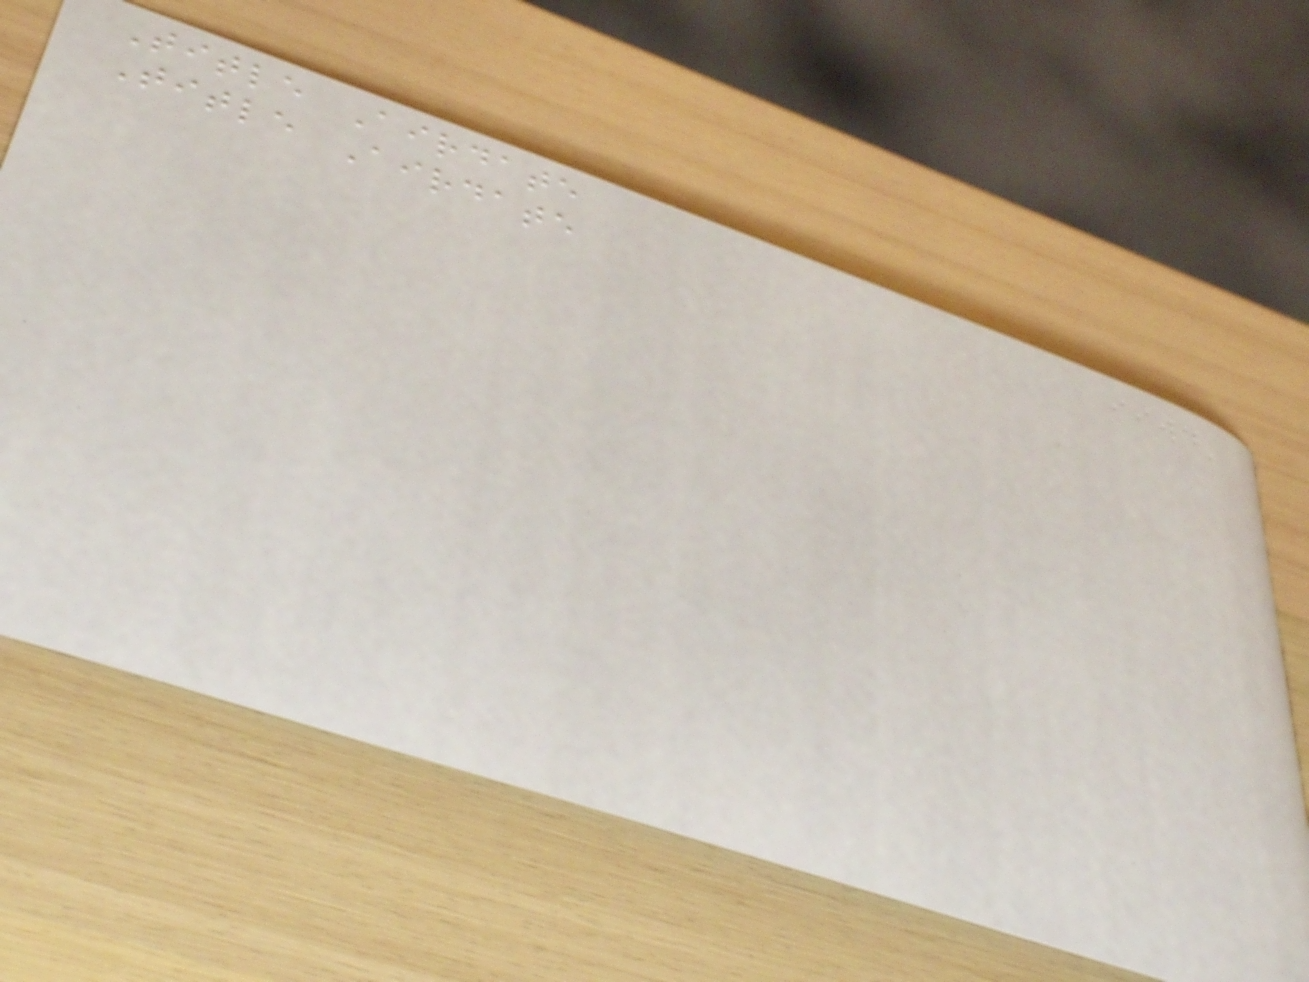Title Airdate
Title Airdate
